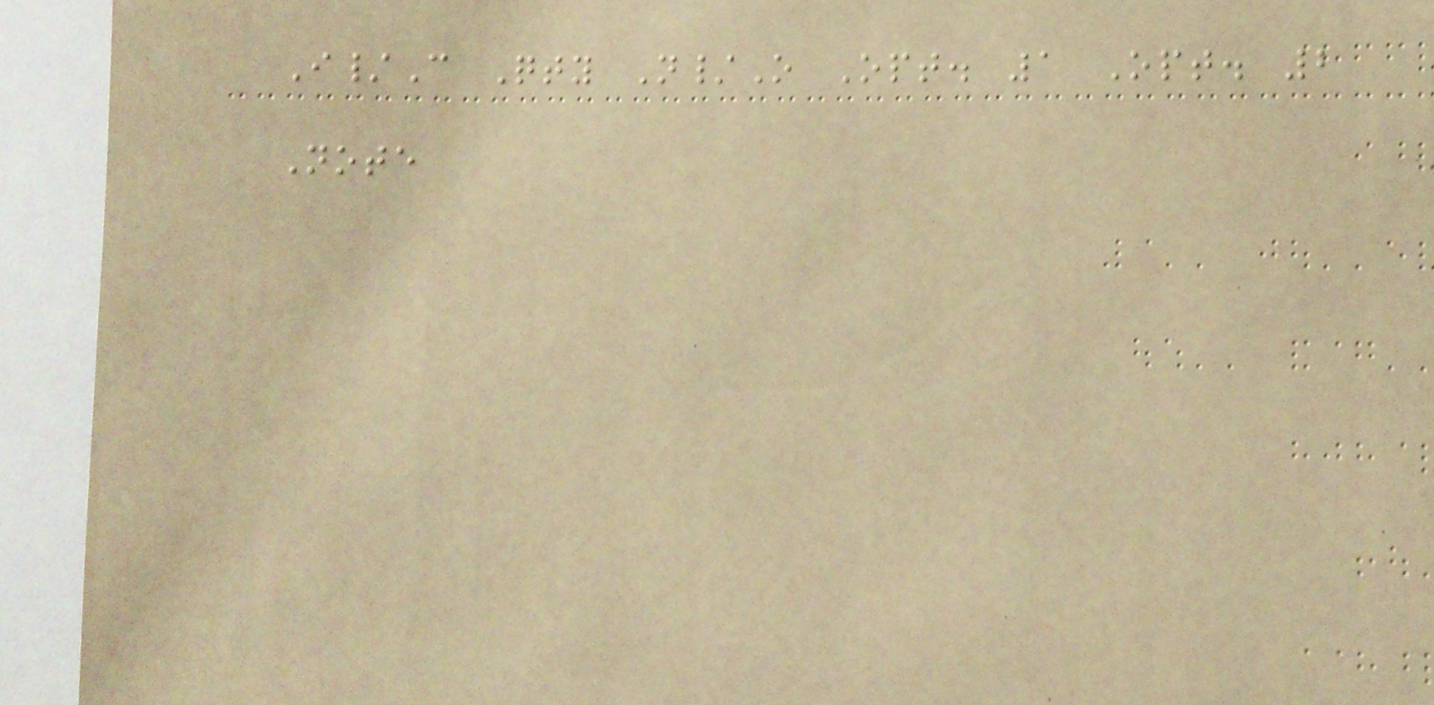I/C Qty N/O Opt. 1 Opt. 2
Note
